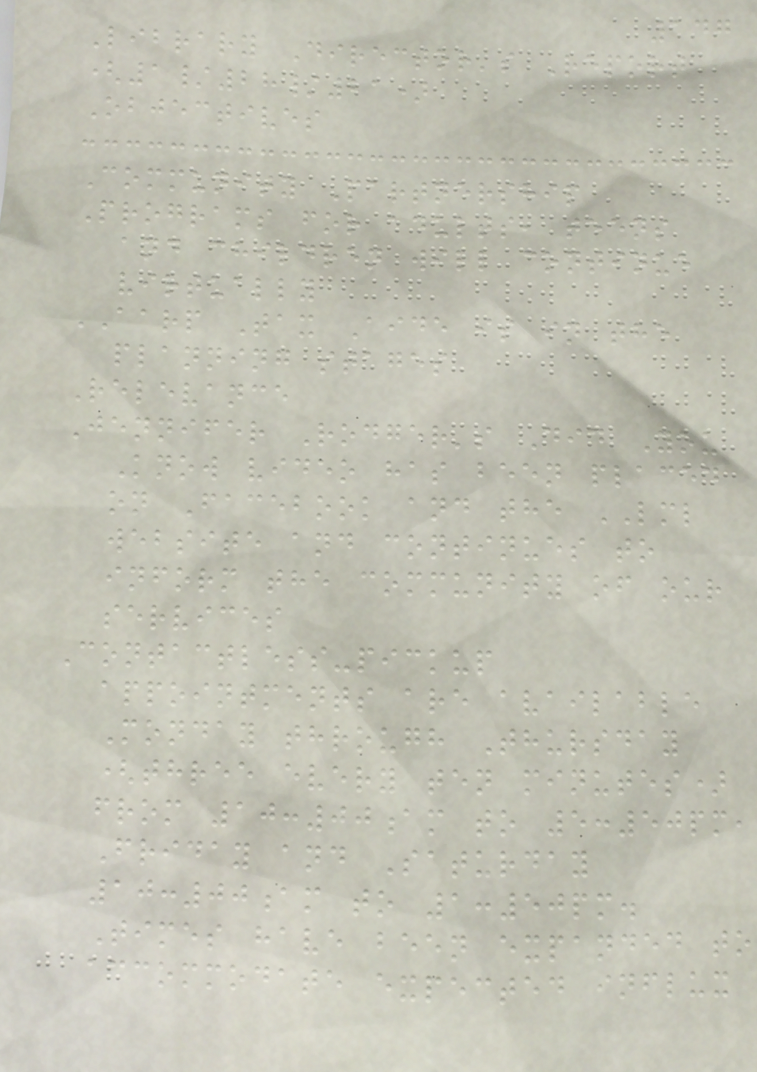147
Library Director's Report
(1/28/21)
Objectives
Community Partnership
Programs for adults, teens
and children will continue
virtually
AARP Tax Aide is in the
planning stages
Relevance
Jennifer Rodger's Did You
Know video has been placed
on Facebook and the LML
website and continues to
inform the community of our
services
Contactless-pickup
appointments are available
Monday through Thursday
(three every ten minutes)
from 10:00am to 5:50pm,
Friday and Saturday
10:00am to 1:50pm.
Times have been expanded to
accommodate expected influx
